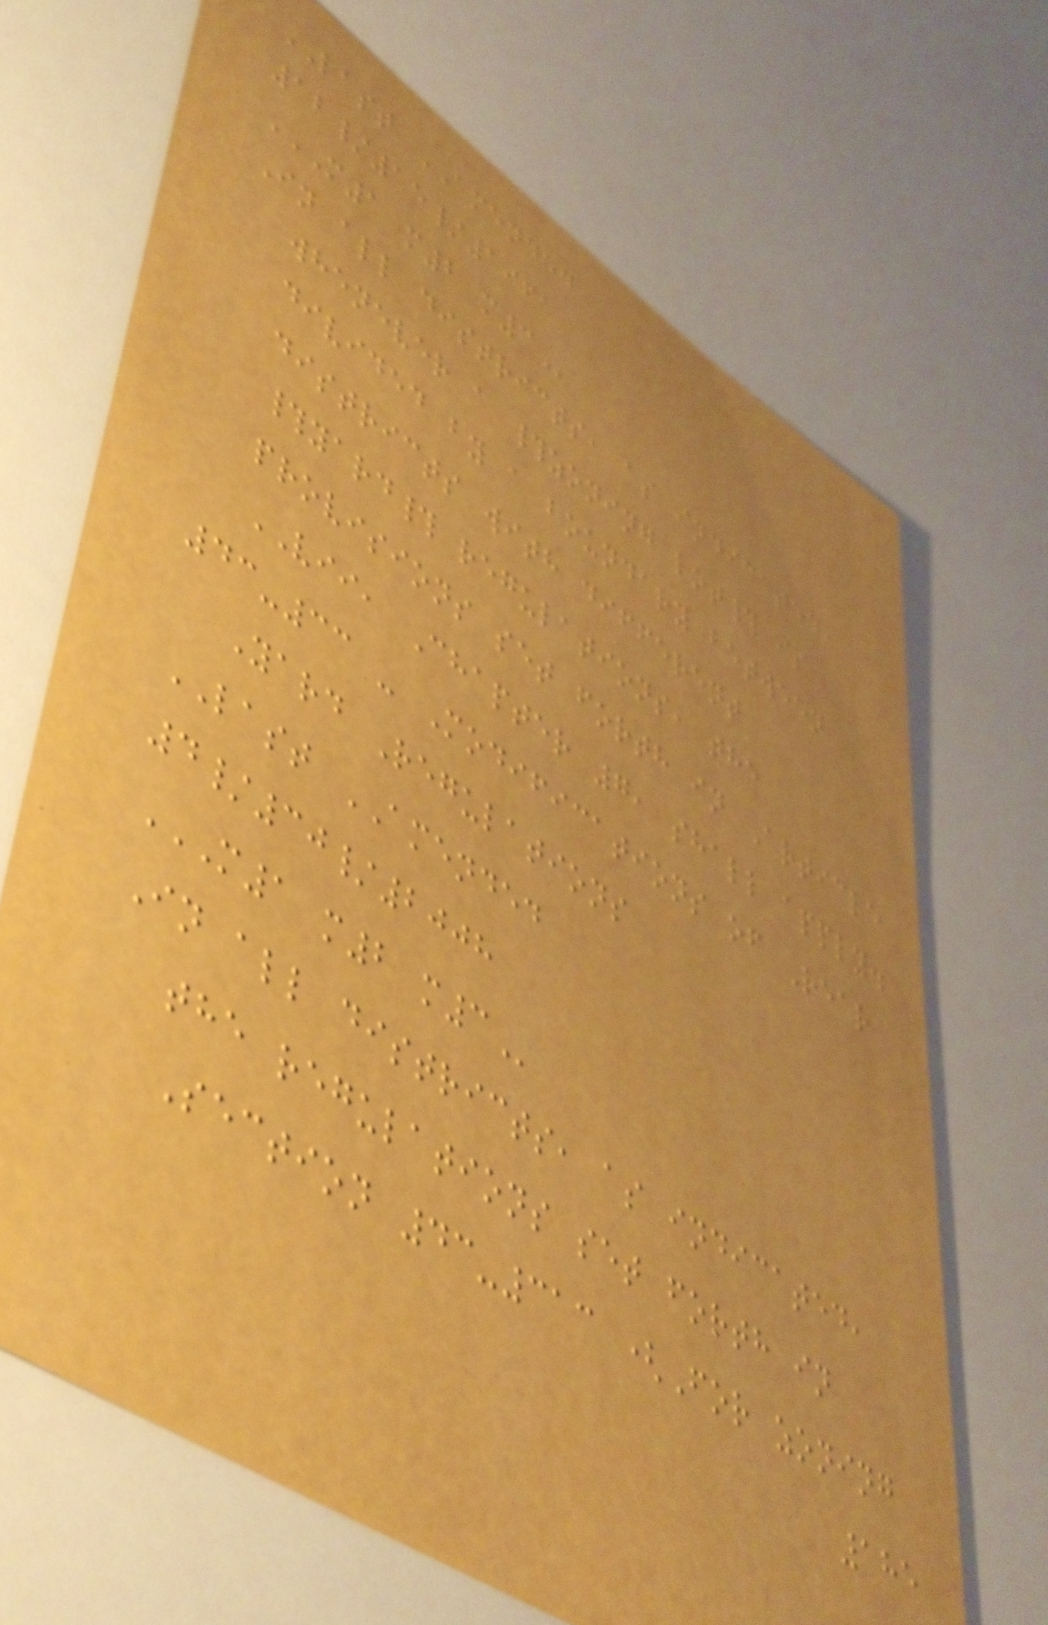LAST AMENDED
12/15/1961
M1 M2 M3
In all districts, as indicated,
whenever a #zoning lot# is
divided by a boundary between
districts with different
#yard# regulations, the
provisions set forth in Article
VII, Chapter 7, shall apply.
43-33 - Modifications of Rear
Yard Regulations
LAST AMENDED
4/30/2008
M1 M2 M3
In all districts, as indicated,
the regulations set forth in
Section 43-313 (For zoning
185
